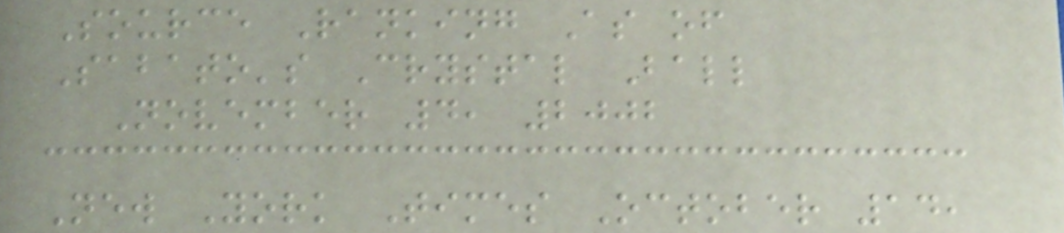Source Ranking As of
Sabato's Crystal Ball
November 4, 2002
New York Times October 14,
